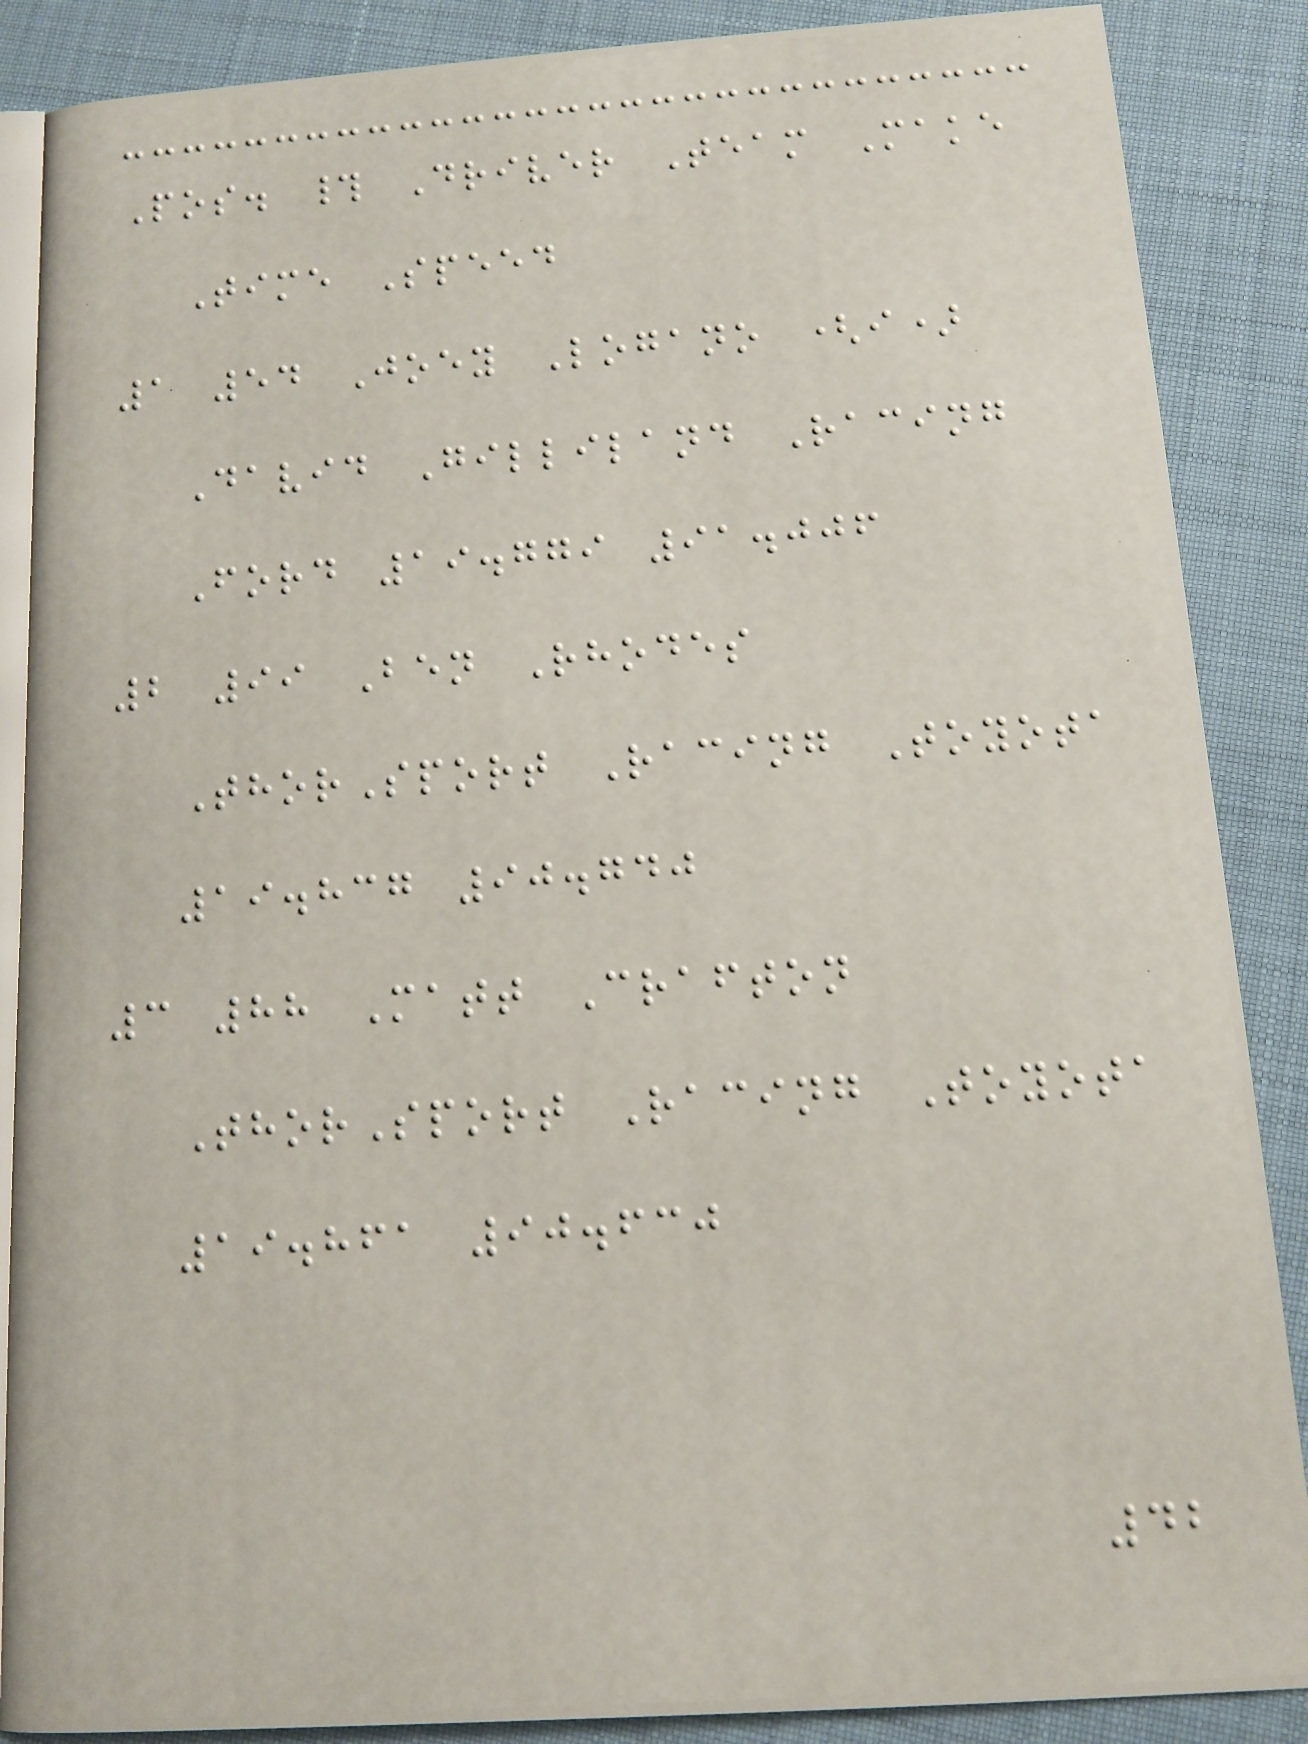Pos. # Driver Team Make
Time Speed
1 54 Joey Logano (i)
David Gilliland Racing
Ford 19.779 91.006
2 99 Ben Rhodes
ThorSport Racing Toyota
19.837 90.740
3 88 Matt Crafton
ThorSport Racing Toyota
19.861 90.630
42
